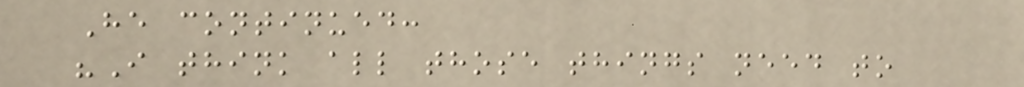He continued:
"I think all those things need to
